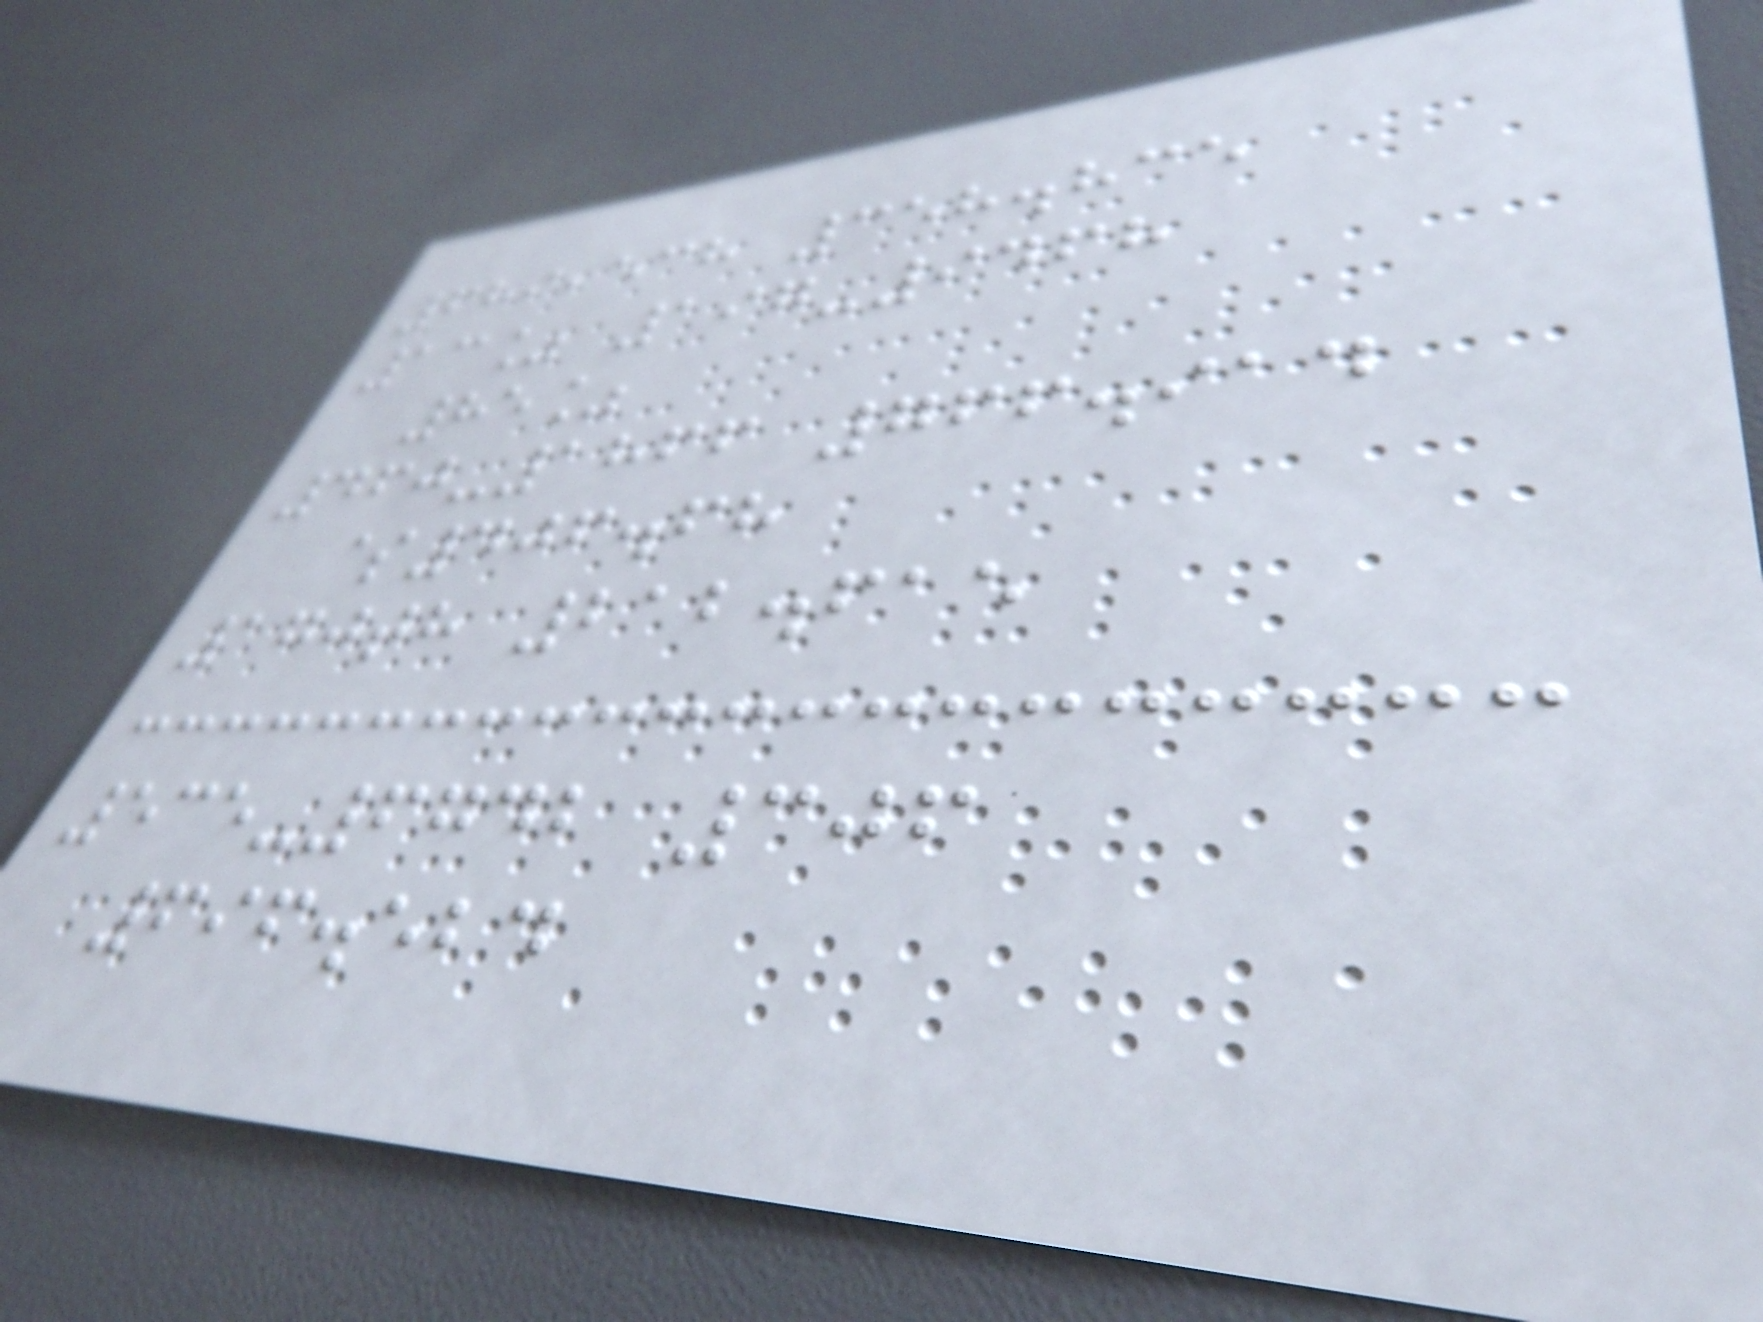689,538 358.835
13% 197-9468
85%
460-1866 766.914
$406.68
170th 212.615
535-6742 306
696.524
